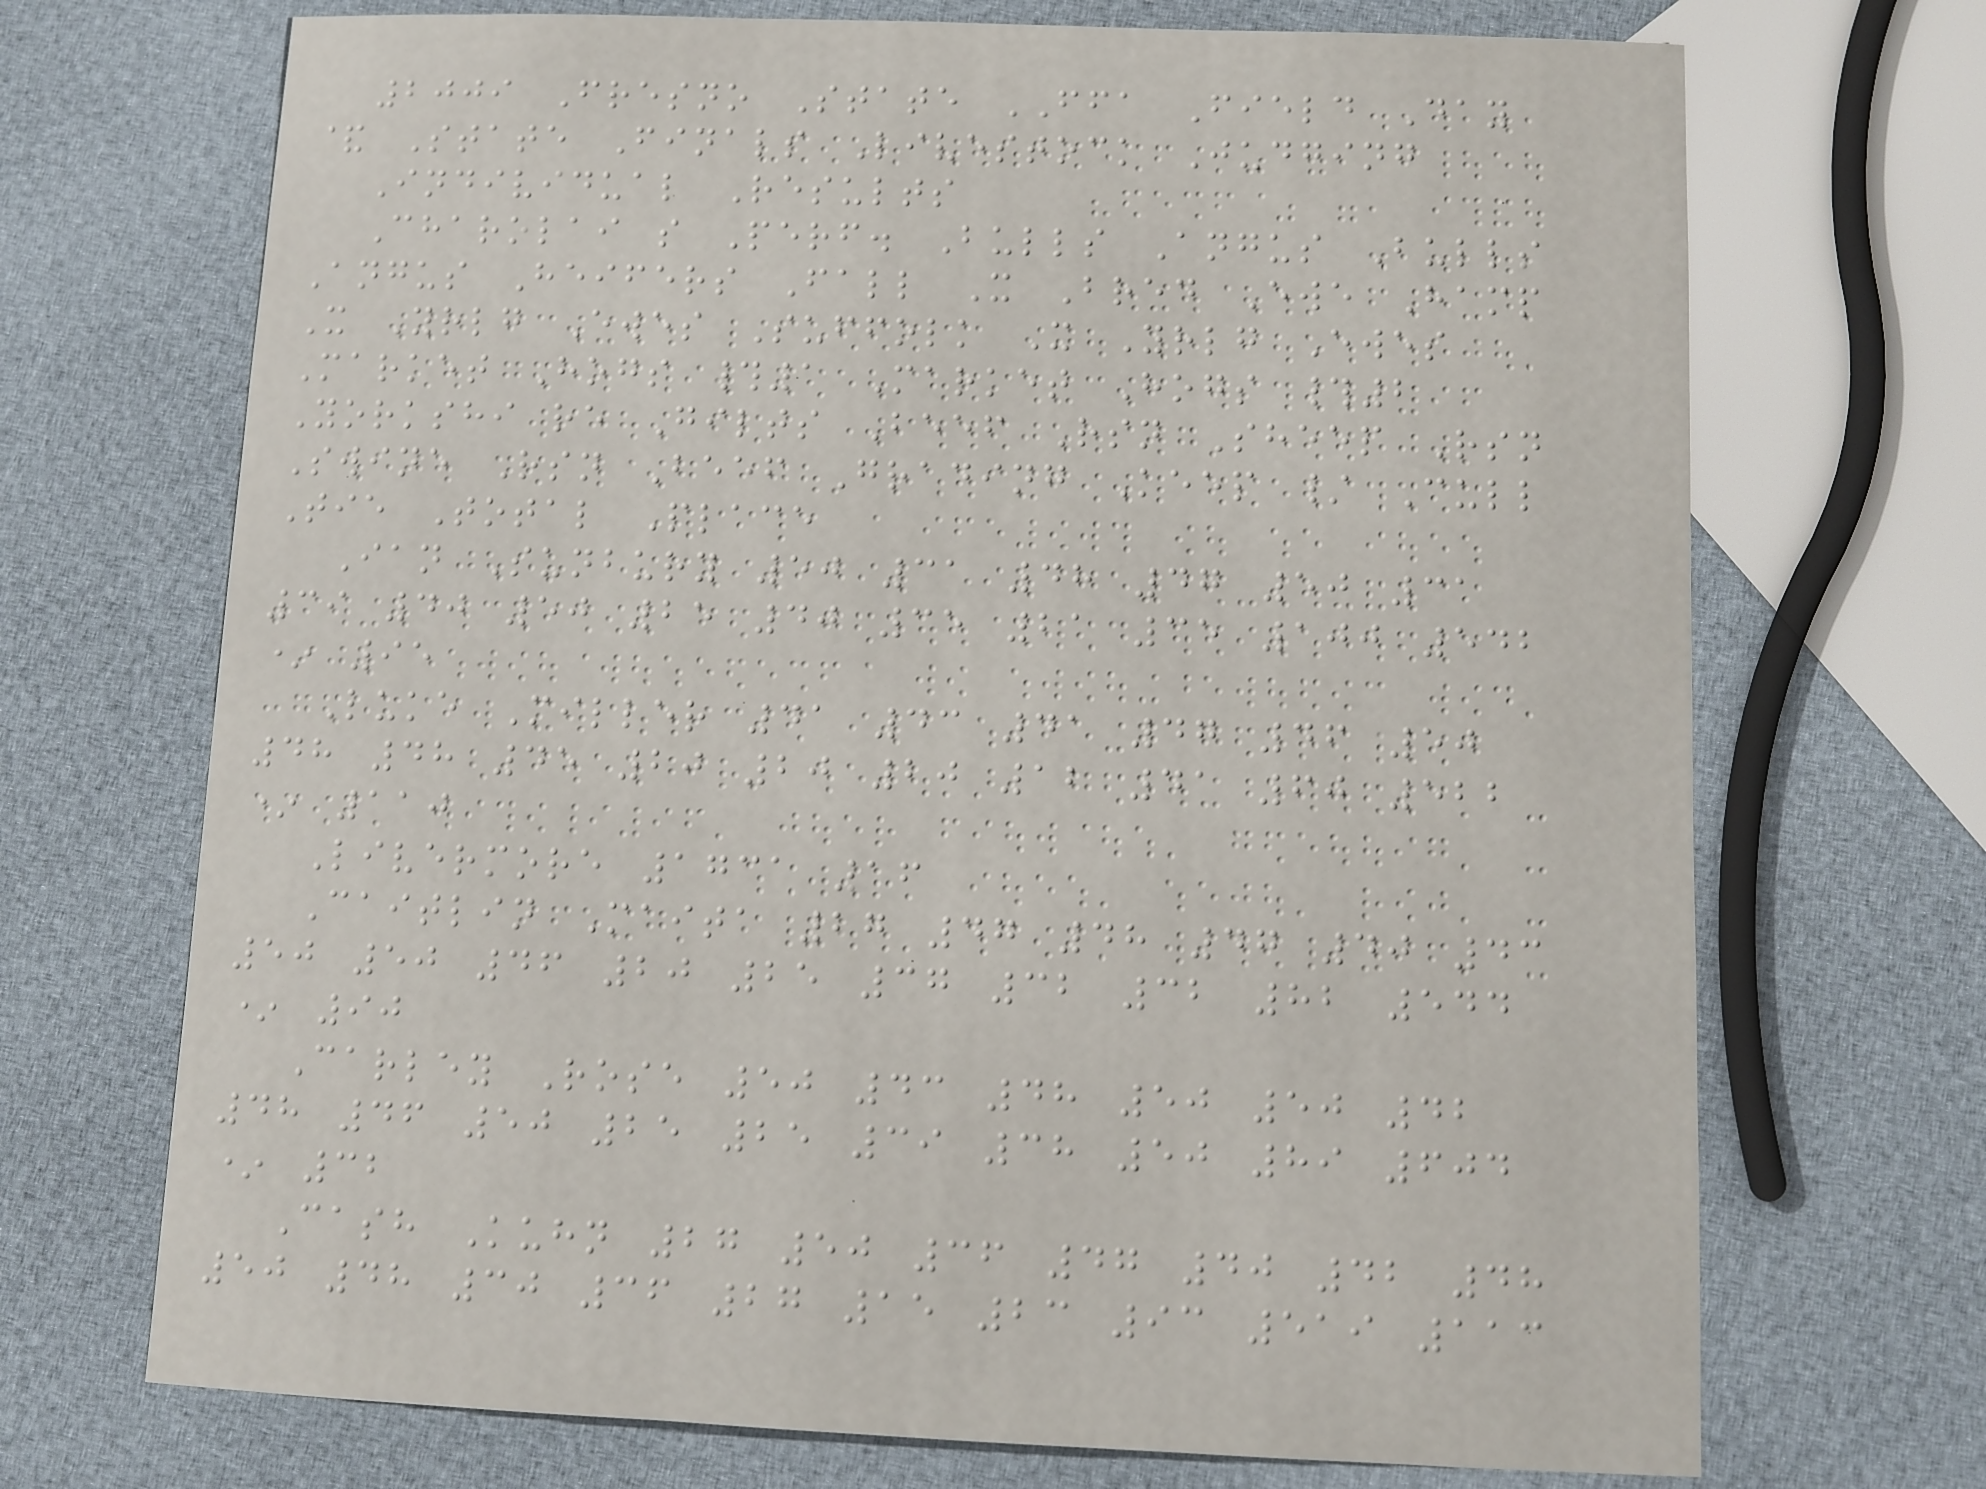2009 Fresno State FFA Field Day
& State Finals Livestock Judging
Individual Results
Charolai s Perf. Bulls Angus Bulls
Angus Heifers Fall X Bred Ewe Hamp
X Yrlg Ewes Suffolk X Yrlg Ewes
Market Hogs #1 Market Hogs #2
Yorkshi re Gilts Beef Rsn Sheep Rsn
Swine Rsn Beef Grading Keep / Cull
Tie Total Place
Ian Sunbury 50 31 48 47 50 31
39 40 50 25 40 35 21 35 100 542
* 95
Luke Miller 41 43 41 47 46 50
48 48 45 20 20 20 12 41 60 522
* 110
Livermore 1731 16
Caitlin Maita 27 47 48 47 40 43
50 50 46 20 25 37 32 32 82 544
* 90
Carley Rose 50 43 48 50 50 42
48 46 50 25 25 39 38 50 89 604
* 32
Cash Kuhn 27 50 36 47 40 42 48
50 48 30 36 27 15 23 93 519 113
